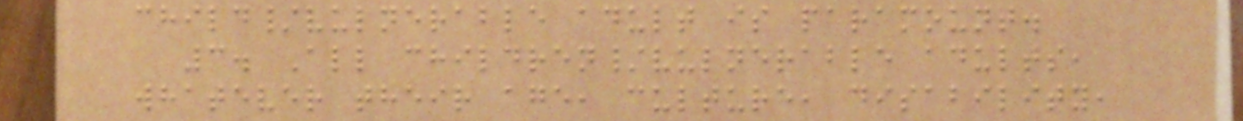child/vulnerable adult is paramount.
3. All children/vulnerable adults,
whatever their age, culture, disability,
